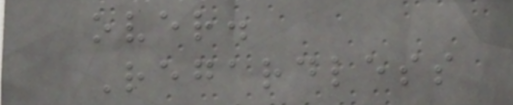over.
Regardless
